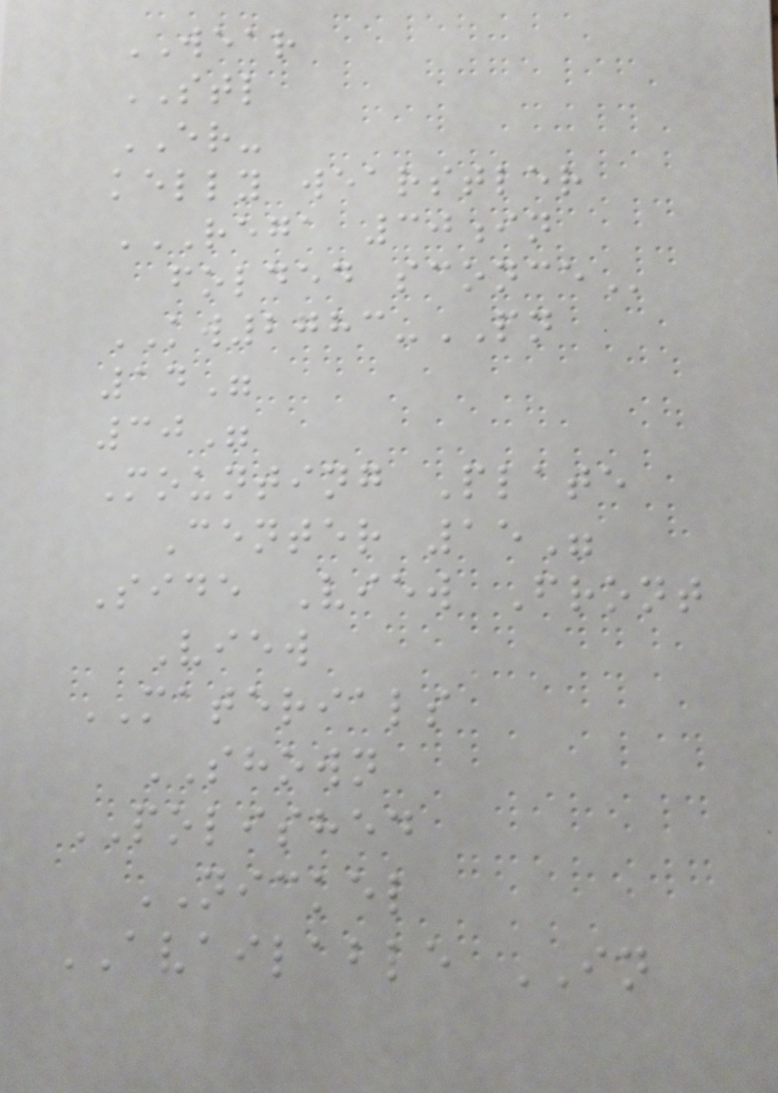WEAR
STL
ER-
kelly wearstler
REGA 30IN
FOLDED SCONCE
KW2783-PN
14"
30"
Mounting Plate
Center 15"
Side View Front
View
MATERIALS
SHOWN
POLISHED
NICKEL
AVAILABLE IN
